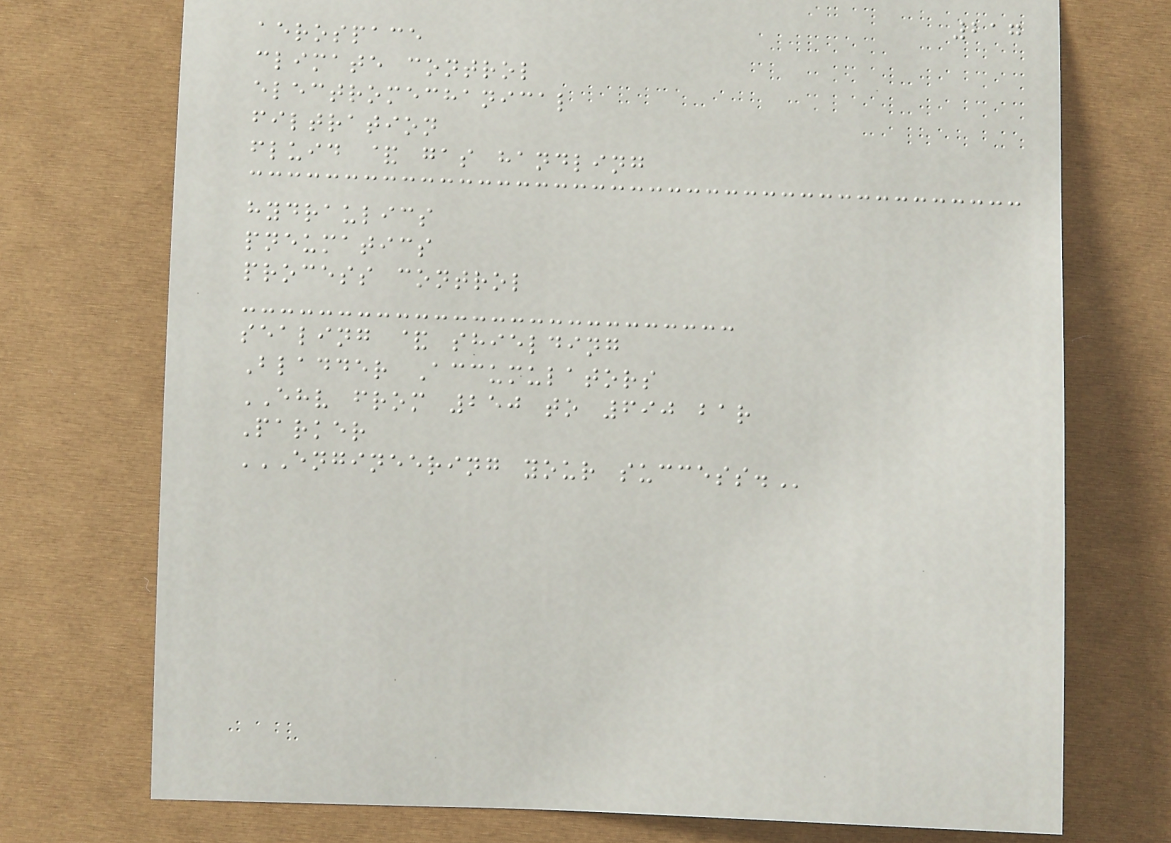217
aerospace
climate control
electromechanical
filtration
fluid & gas handling
hydraulics
pneumatics
process control
sealing & shielding
Bladder Accumulators
EHV from 250 to 690 bar
Parker
ENGINEERING YOUR SUCCESS.
